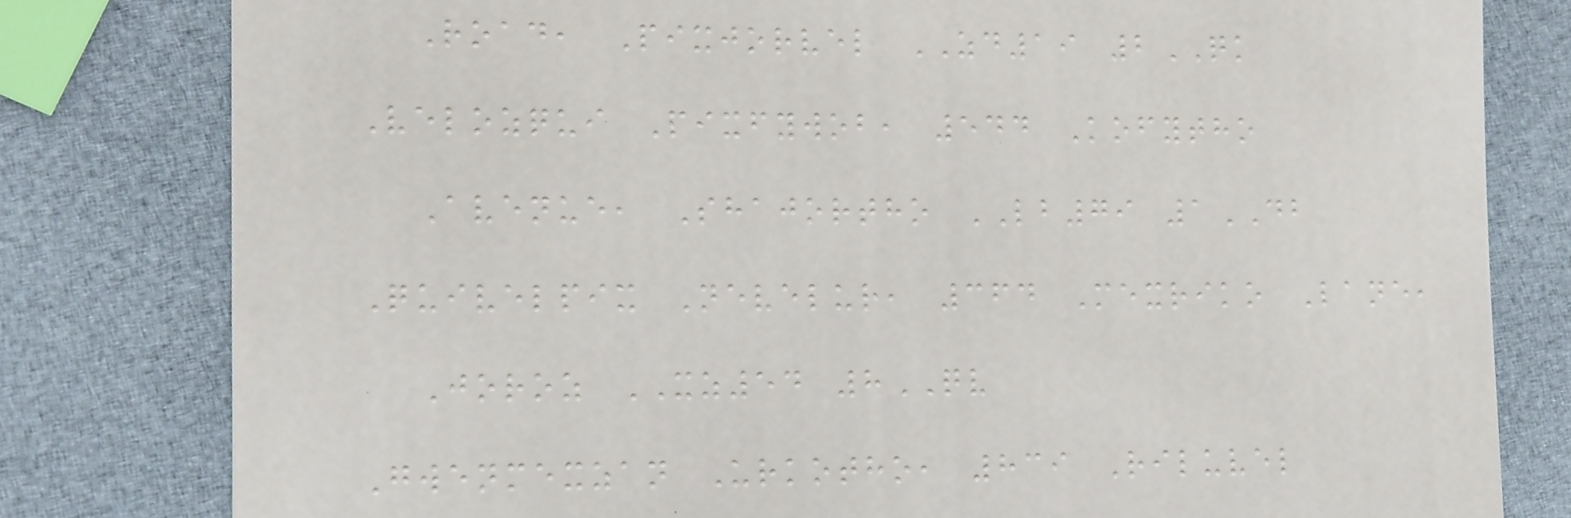Road, Pixjorvel ZD19 2QK
Velozqui Pixfywob, 544 Kofytho
Avenue, Shajortho LB79 1DB
Quivelpix Nevelur, 364 Mexriko Lane,
Joroz XZ54 8QV
Gwenmexzan Urkotho, 839 Riluvel
